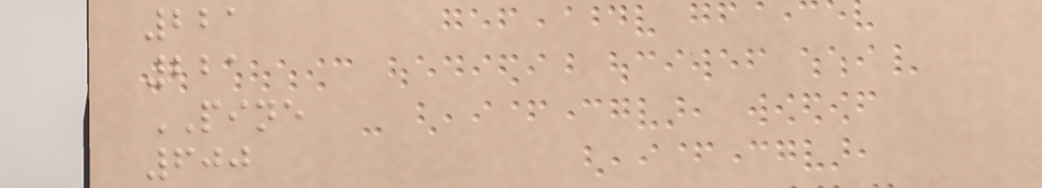221
221
PINE
600
